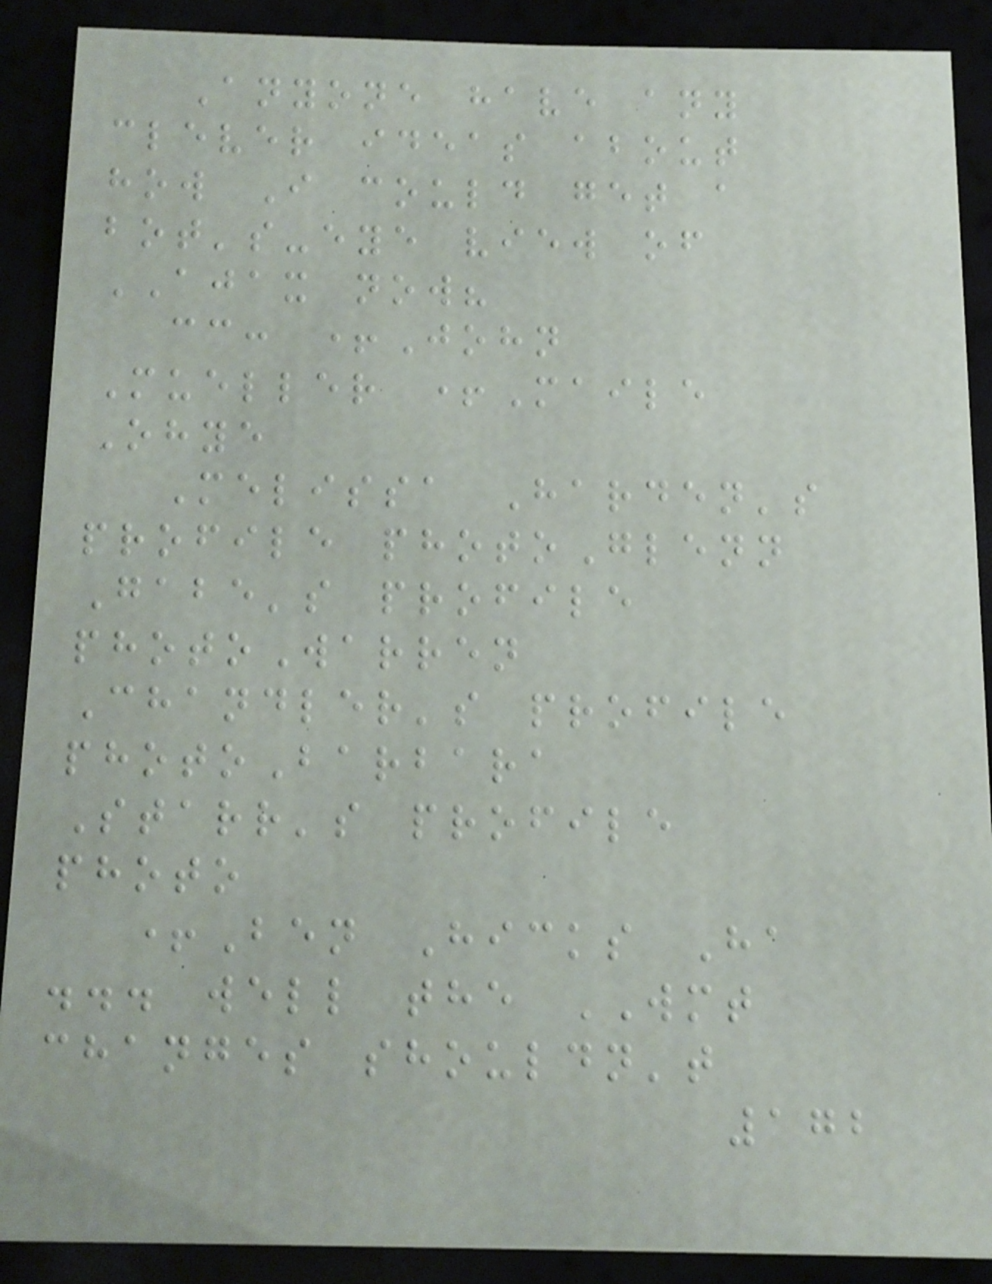Anyone have any
clever ideas about
how I could get a
bot's-eye view of
AJAX now?
cc: +John
Mueller +Maile
Ohye
Melissa Harden's
profile photoGlenn
Gabe's profile
photoWarren
Chandler's profile
photoBarbara
Starr's profile
photo
+Ben Hicks Ha
... well the WMT
changes shouldn't
172
